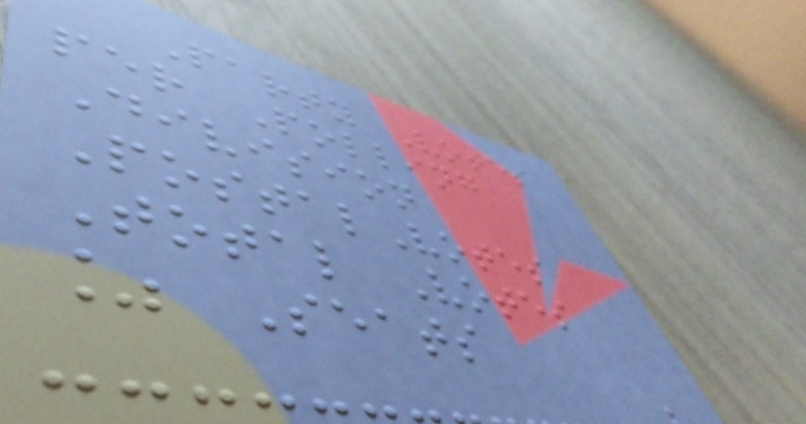Party Votes
per Polling
Division
PostalVotes
Total Votes
% Seats
